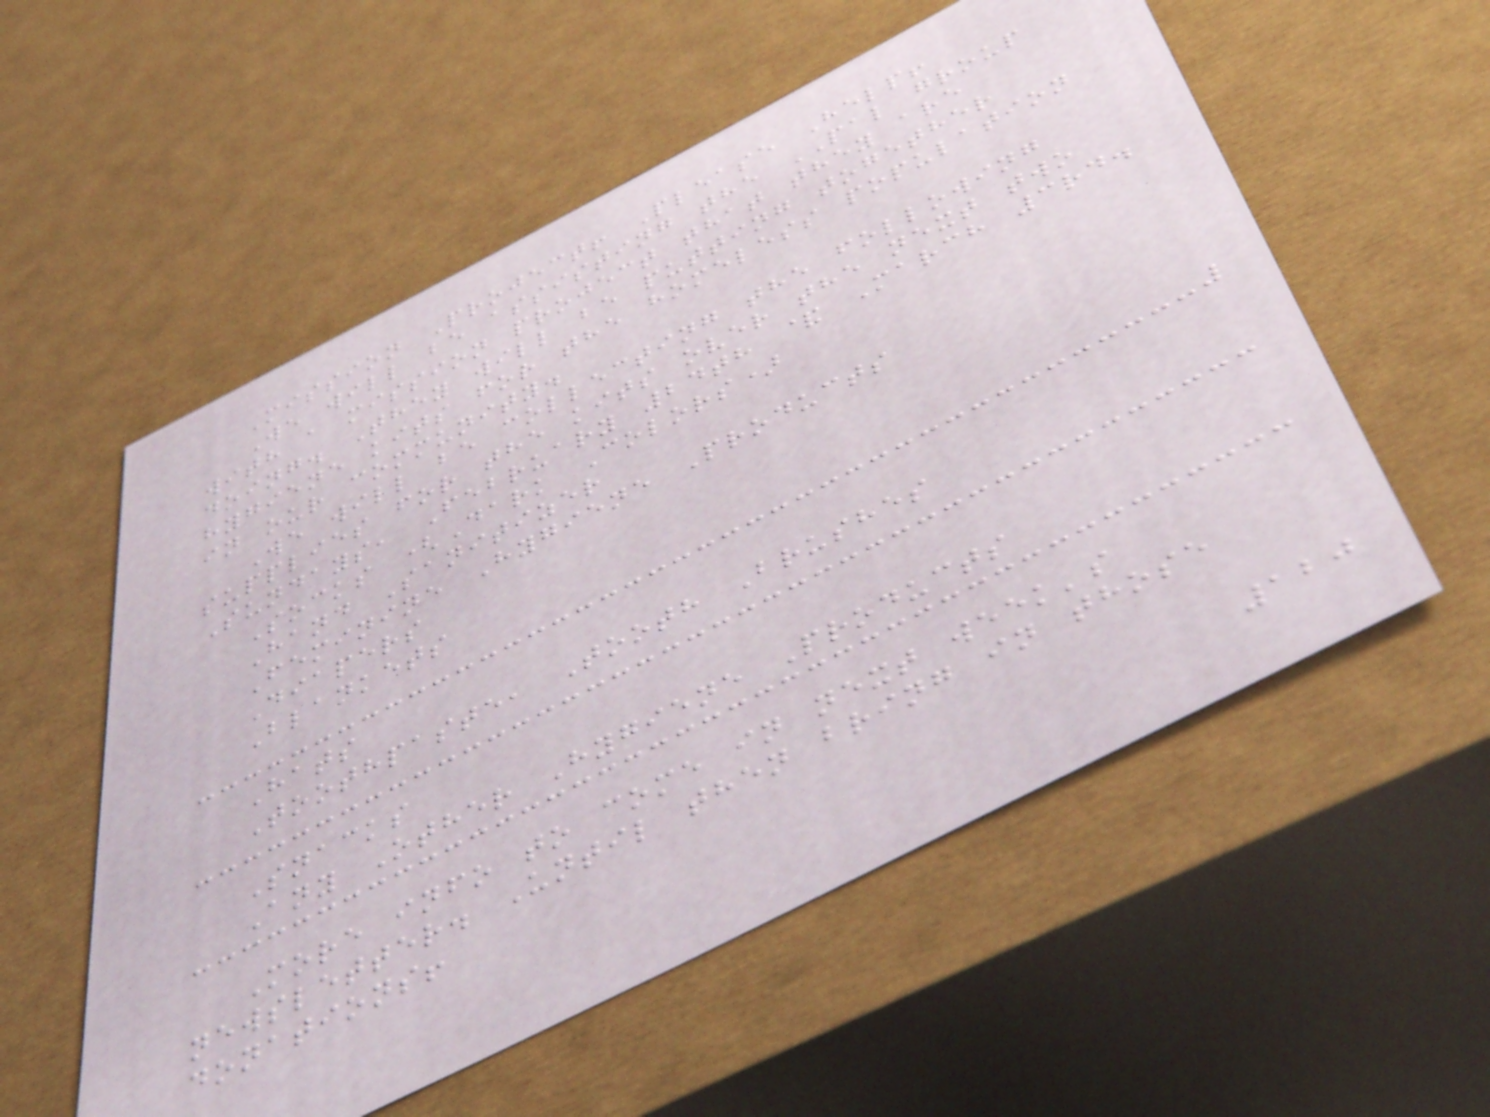Mission Project! Please Help!
We will be assisting the PAL group
with a mission project that they are
doing. They will be putting together
hygiene kits for the homeless population
in our community.
We will be collecting the following
supplies for the kits over the next two
Sundays, February 24th & March 3rd.
Socks (Dark Colors)
Hand Sanitizer
Feminine Hygiene Products
Diapers
Blankets
Hats
Toothpaste, Tooth Brushes
Snacks
Any Other Hygiene Products
More info to come in next week's
newsletter. Until then bring in those
donations!
120
